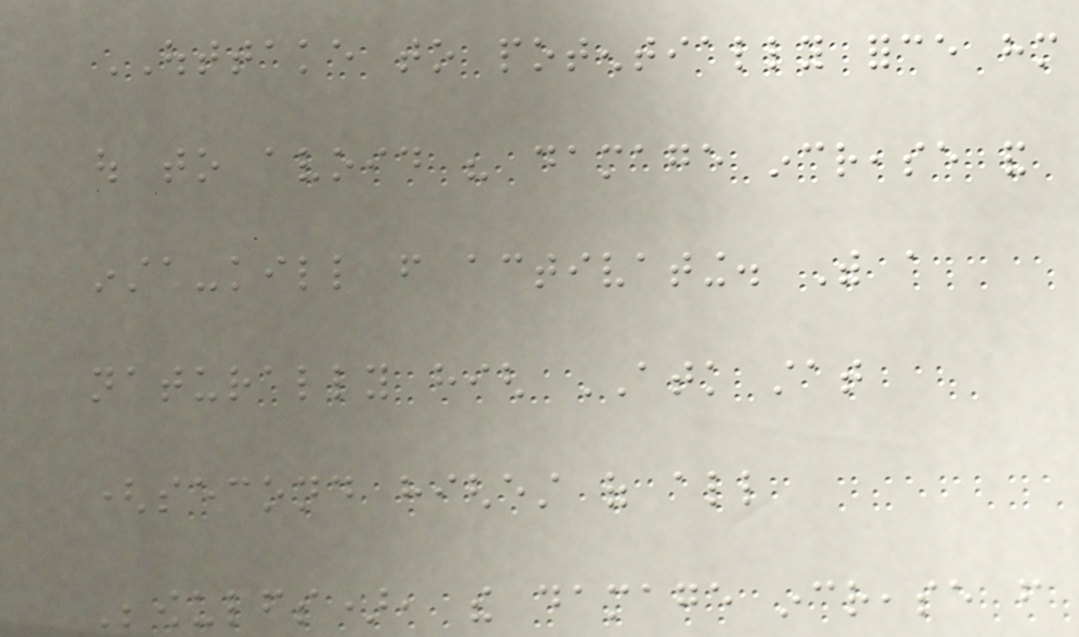OUTTAKE to potentially force him
out to avoid his damage increase and
insta-kill from activating. With a
naturally high ATK stat
(second highest of all
Beowulfs), the damage increase from
